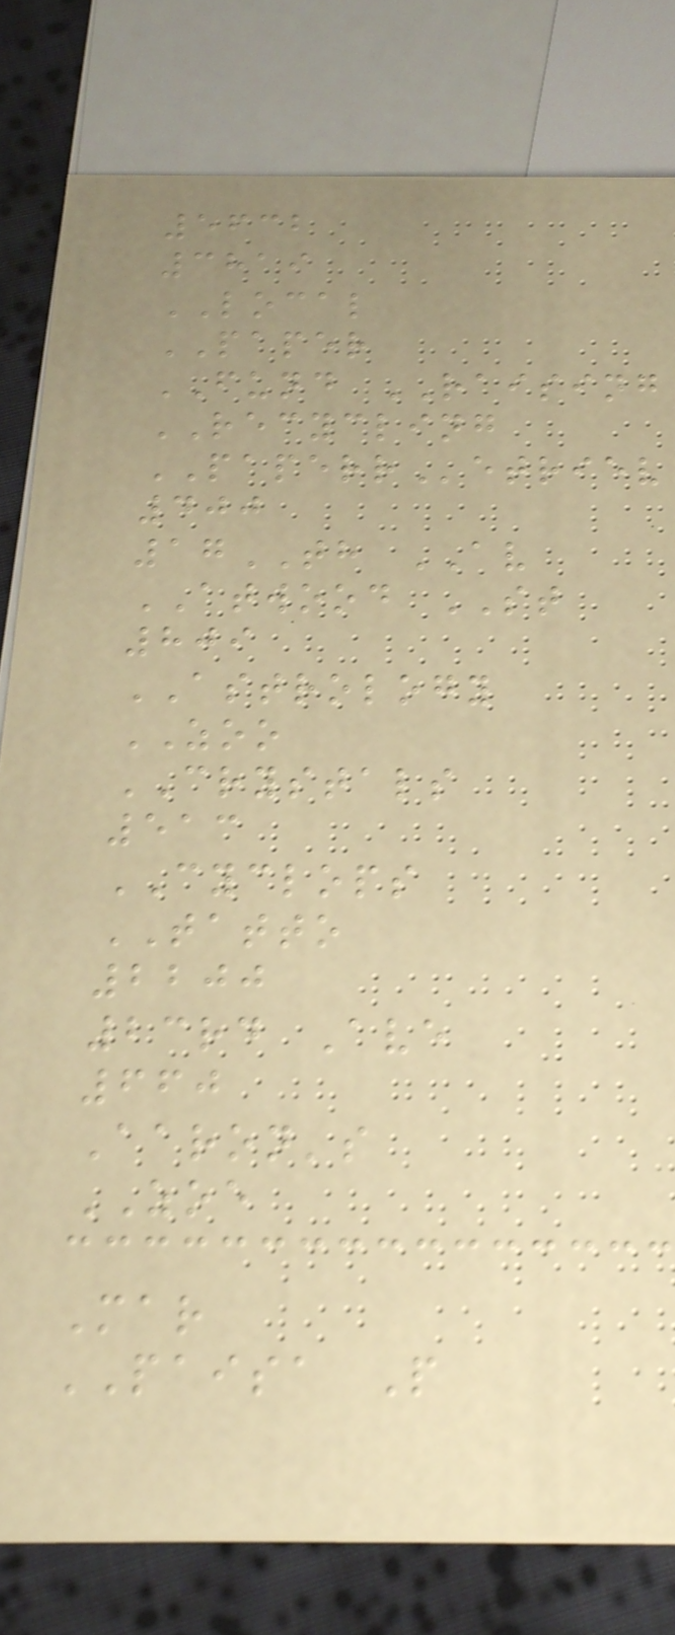5632
3819
LOCAL
PAPER
FUND RAISING
RECYCLING
PAPERRetriev
400
17TH AV
ATWOOD ST
809
ASTROLOGY
ZOO
CRYSTALS
513
CYCLOPS
TATTO
2200
23rd Ave
660
Aaron's
ZOE
Mar
PAISA P
